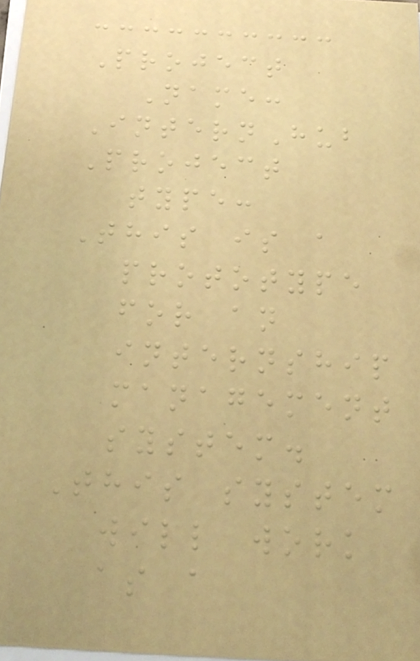Project
Name:
InternHub
Project
type:
This is a
prototype
for an
internship
management
system.
This system
will work
as a
